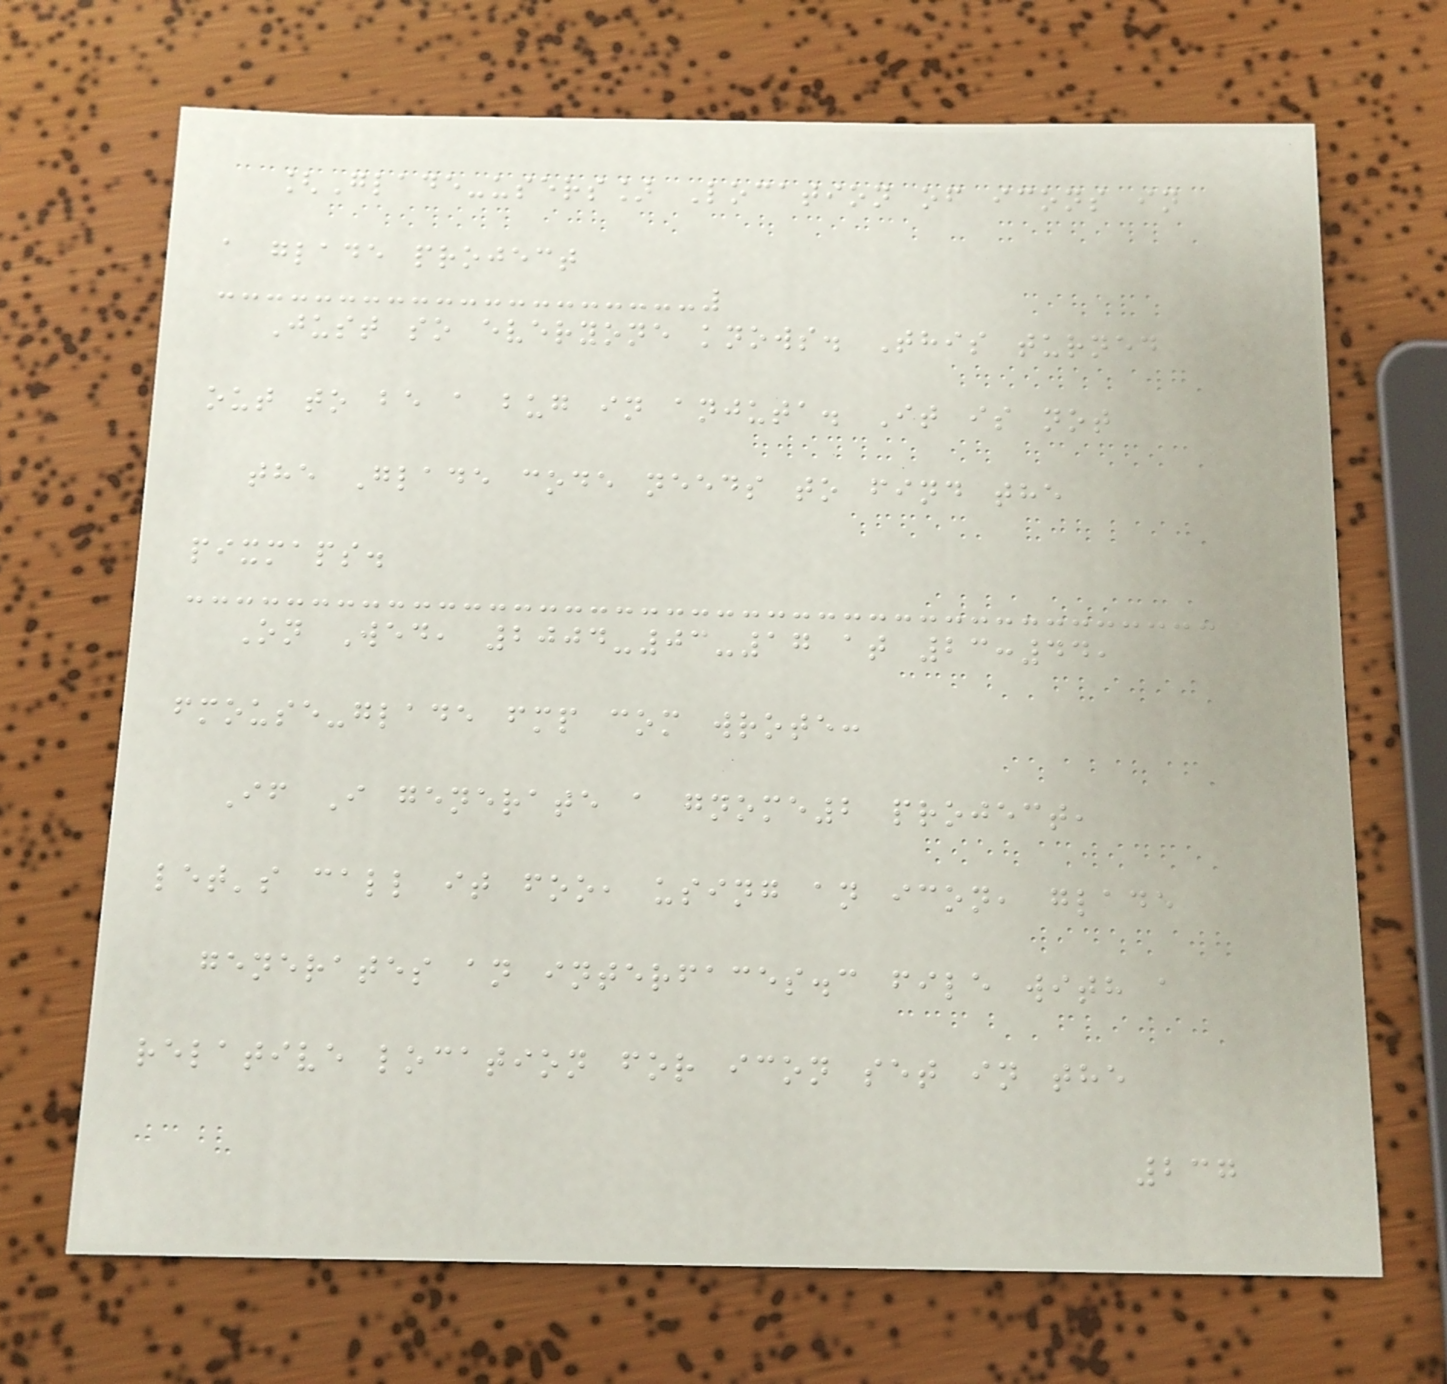[Glade-users] Location of icons in
a glade project
Just so everyone knows. This turned
out to be a bug in anjuta. It is not
the Glade code needs to find the
pixmaps.
On Wed, 2004-03-17 at 23:44,
fmouse-glade fmp com wrote:
If I generate a gnome2 project,
let's call it foo, using an icon, glade
generates an interfaces.c file with a
relative location for icon set in the
237
